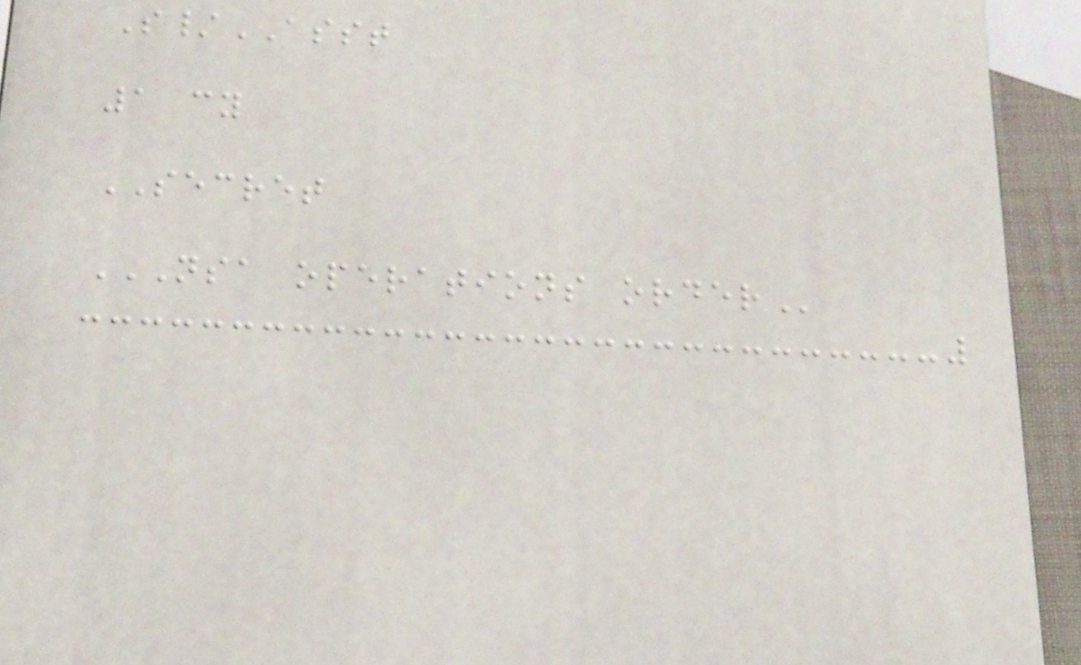S/ASST
1 cy
SECRET
NSA OPERATIONS ORDER
